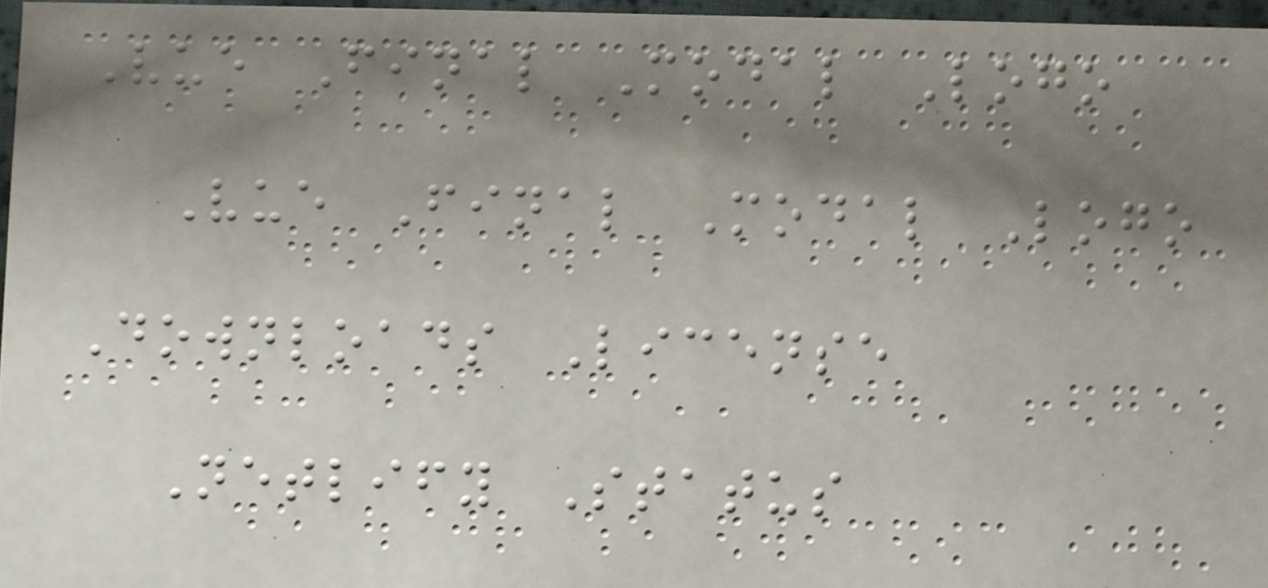Vue Final Modal Logo
Vue Final Modal Logo
Downloads License
Netlify Status
